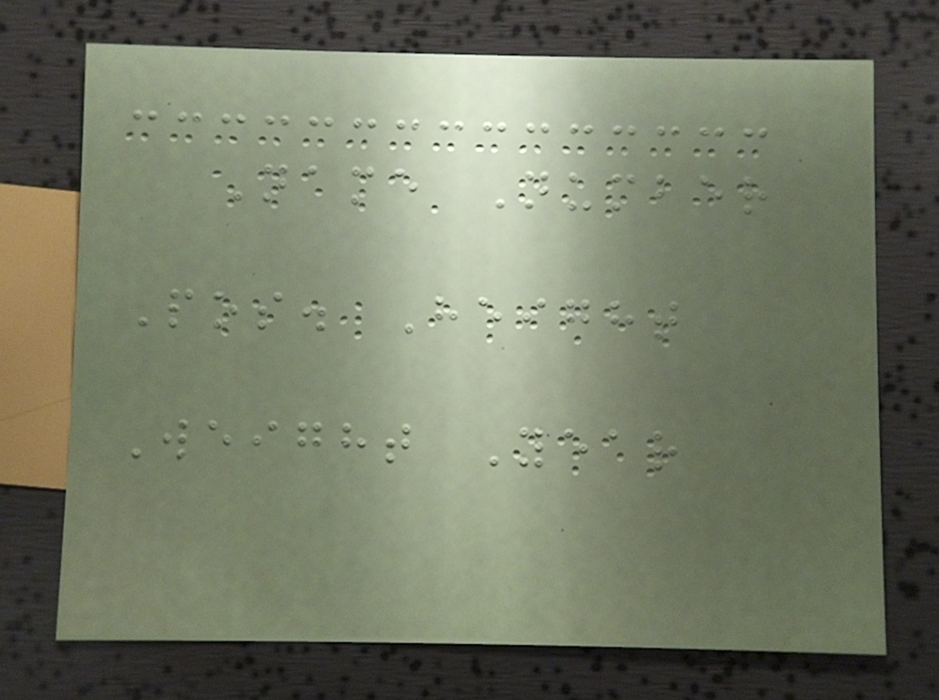Name Number
Pos. Height
Weight Year
